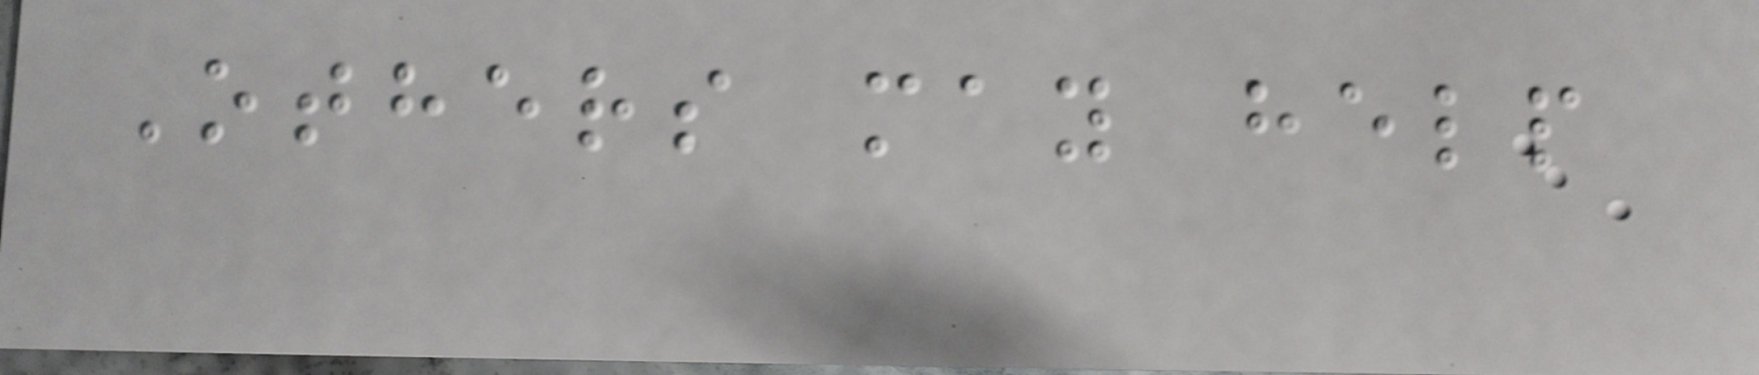Others may help
